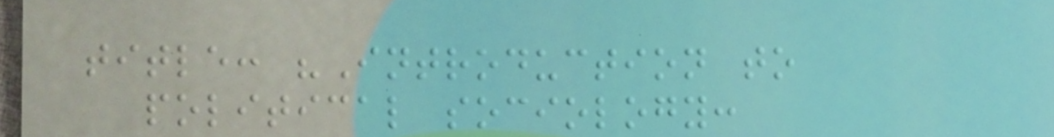title: "Introduction to
political sociology:
